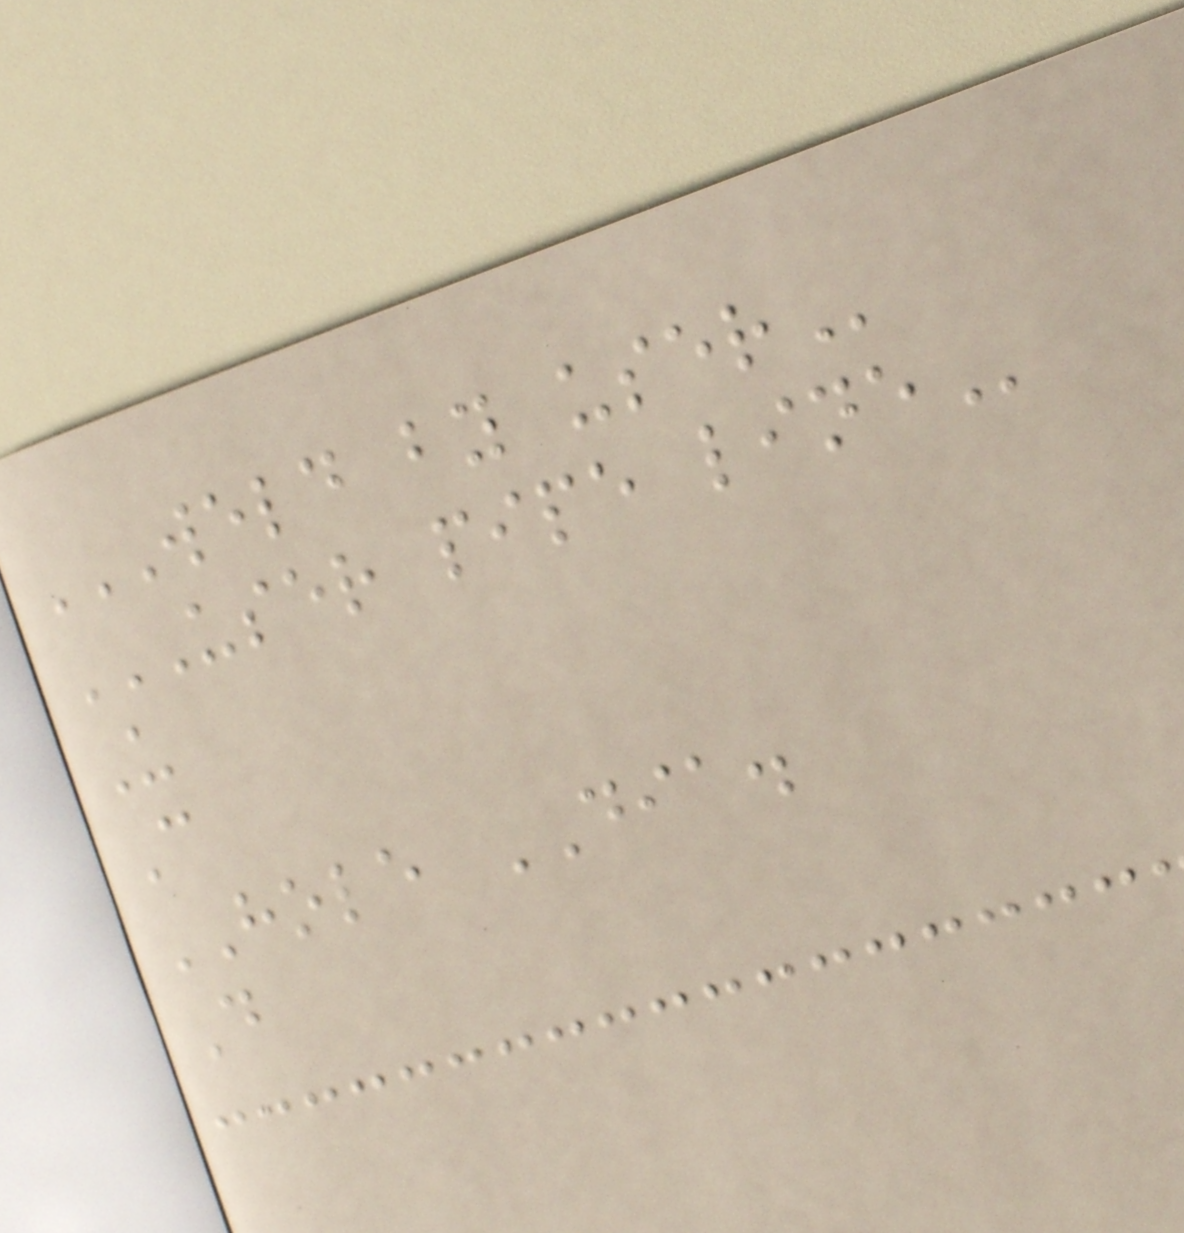WELD BY USER
USER PIPE LINE
U
C
HOLE DIA.
D
